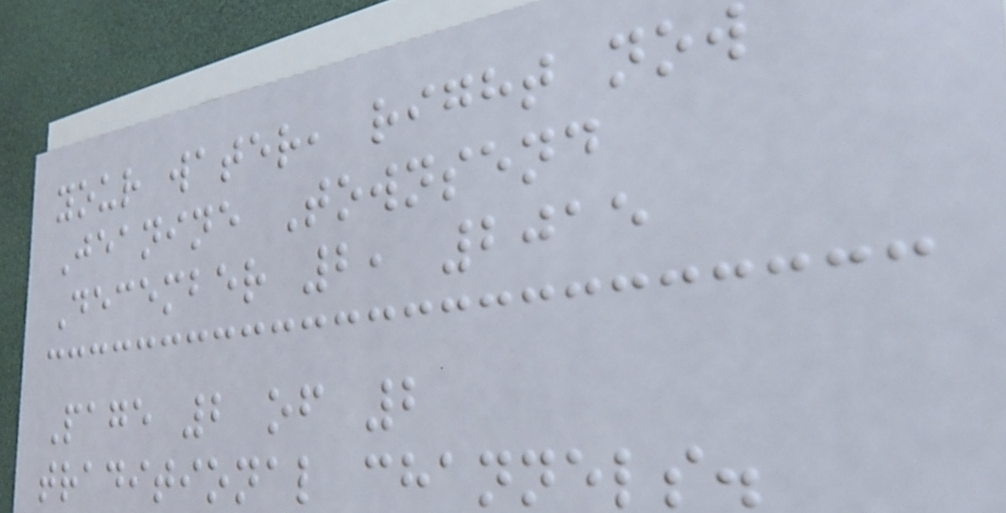your water, right now
Jeanine Townsend
December 2, 2015
Page 2 of 2
traditional channels.
